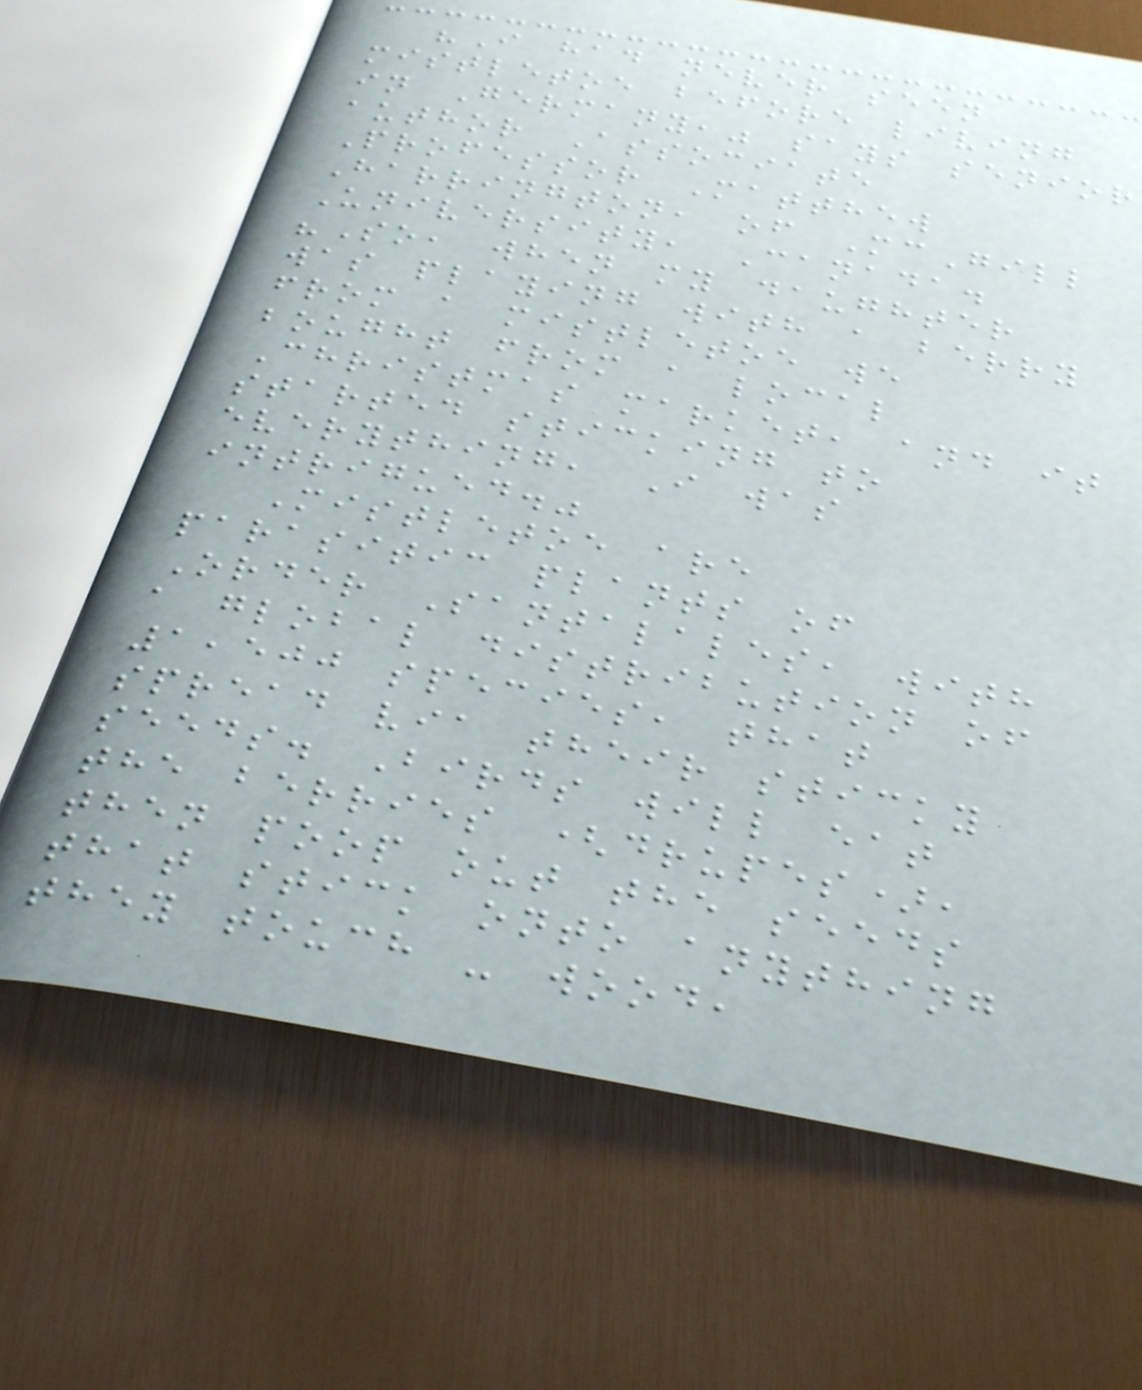"I had never seen
mistletoe before living
in Germany," says senior
author Associate
Professor Matthew
Harrington, of McGill
University, Canada.
"So, when my daughter
was playing with a berry
from a mistletoe we
bought from a local
Christmas market, and it
started sticking to
everything, I was
intrigued."
Mistletoe are
parasitic plants of
Order Santalales, with
a global distribution of
1,500 species, that
spread via their sticky
seeds. Birds will eat
the berries (drupes),
then poop out the seeds
that stick onto anything
they touch - wood,
